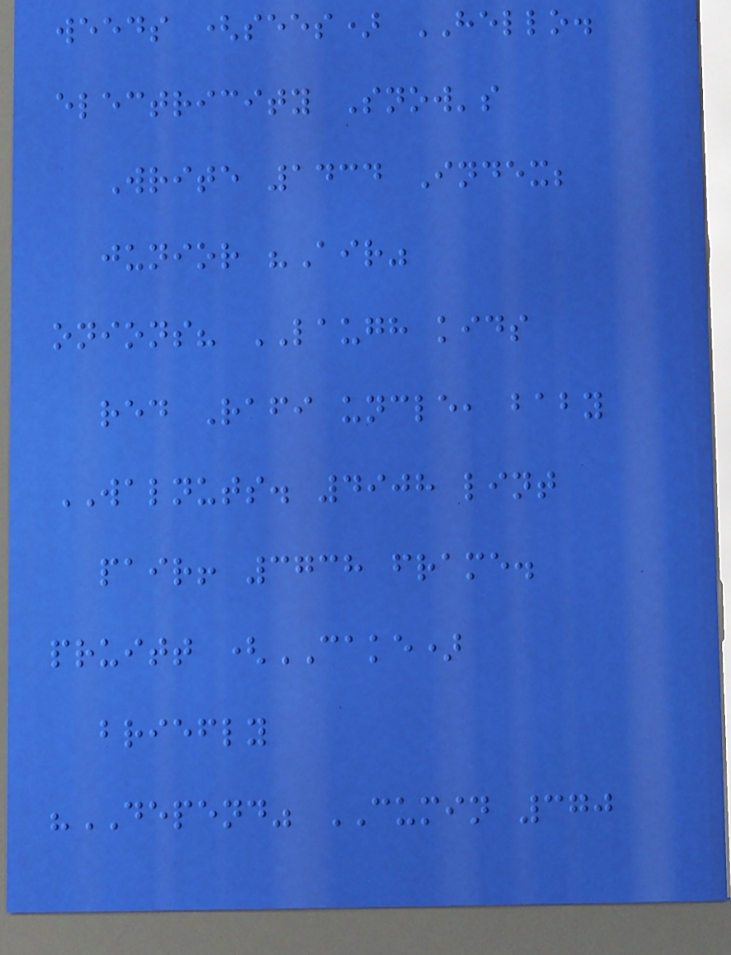weeds (sees) HELLO.
electricity Snow's
Write 1434 Index;
junior "Air"
onions? LAUGH kids
red Rafi uncle, baby
WALNUTS. 4908 lint
pair! 3738 frame.
pruitt (CAKE)
briefly
"DEPEND" CUMIN 370
